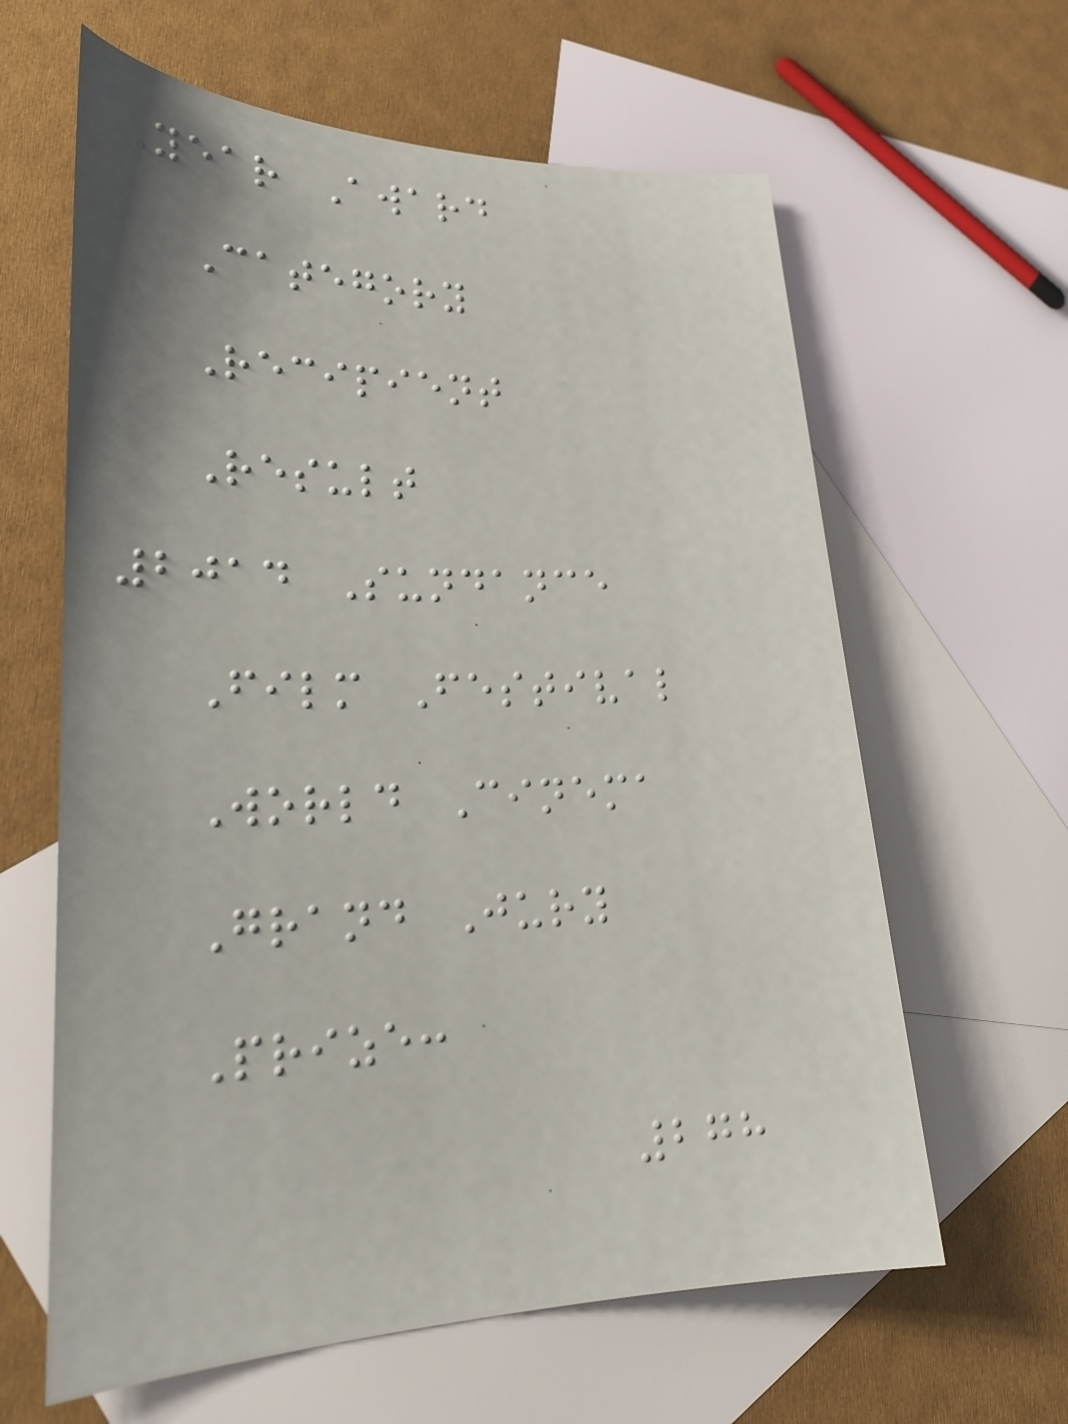Year Award
Category
Recipient
Result
2014 Sundance
Film Festival
World Cinema
Grand Jury
Prize:
278
